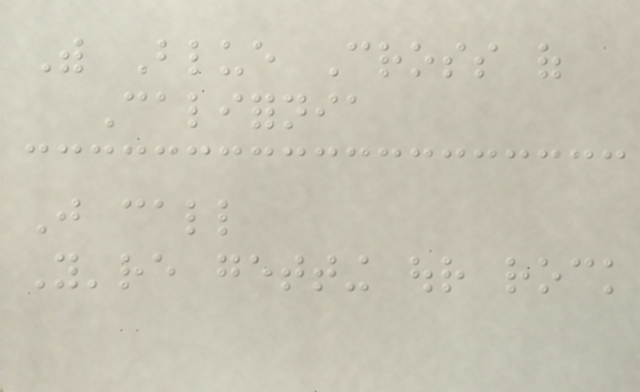With Blue Cross of
California
Just call
You're getting our rock
